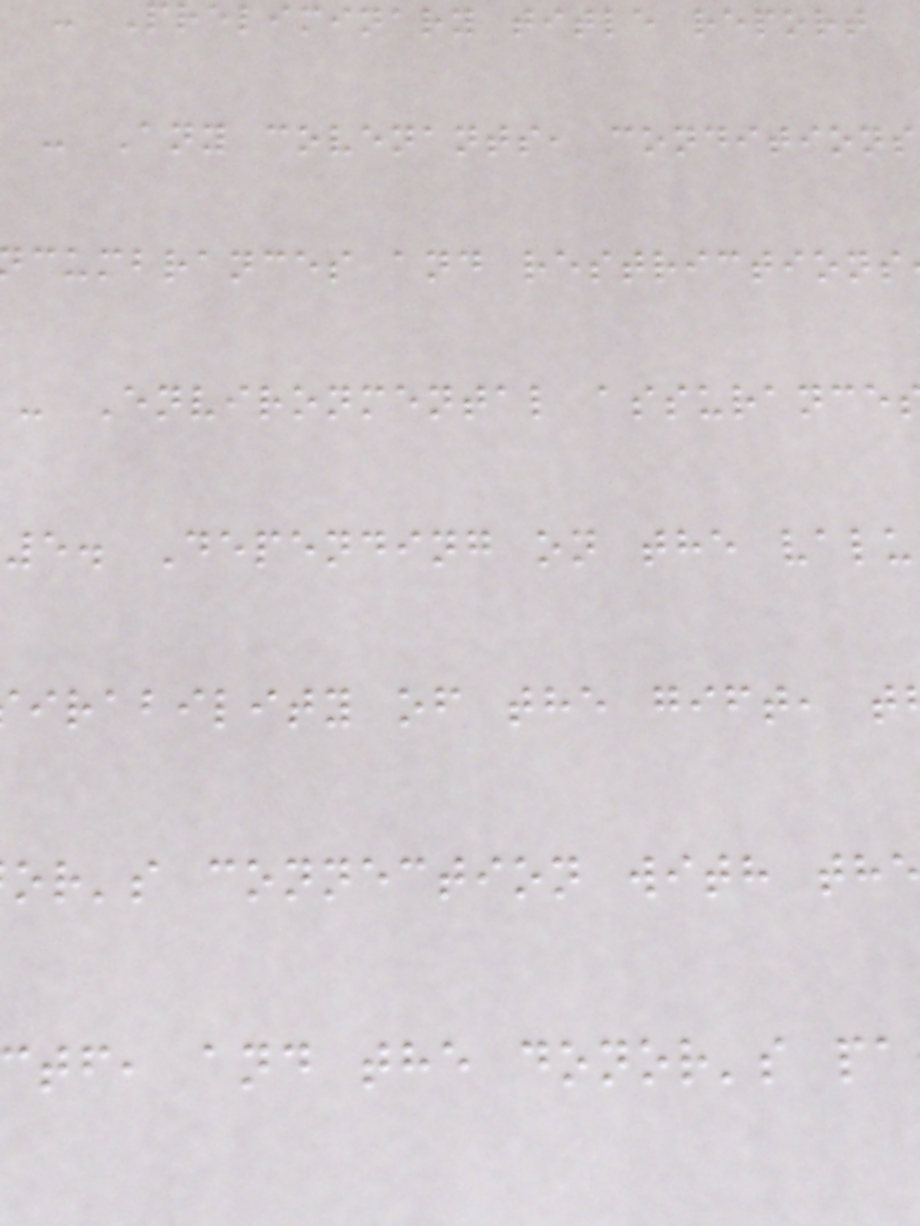Preliminary title report
- Any covenants, conditions
cumbrances and restrictions
- Environmental assurance
5. Depending on the valu
irability of the gift, t
or's connection with th
tf, and the donor's pa
